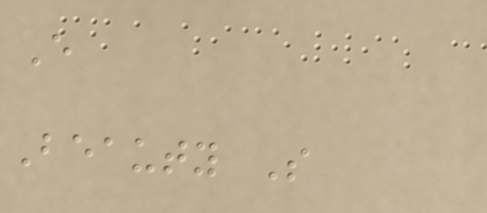E
Beauty S
